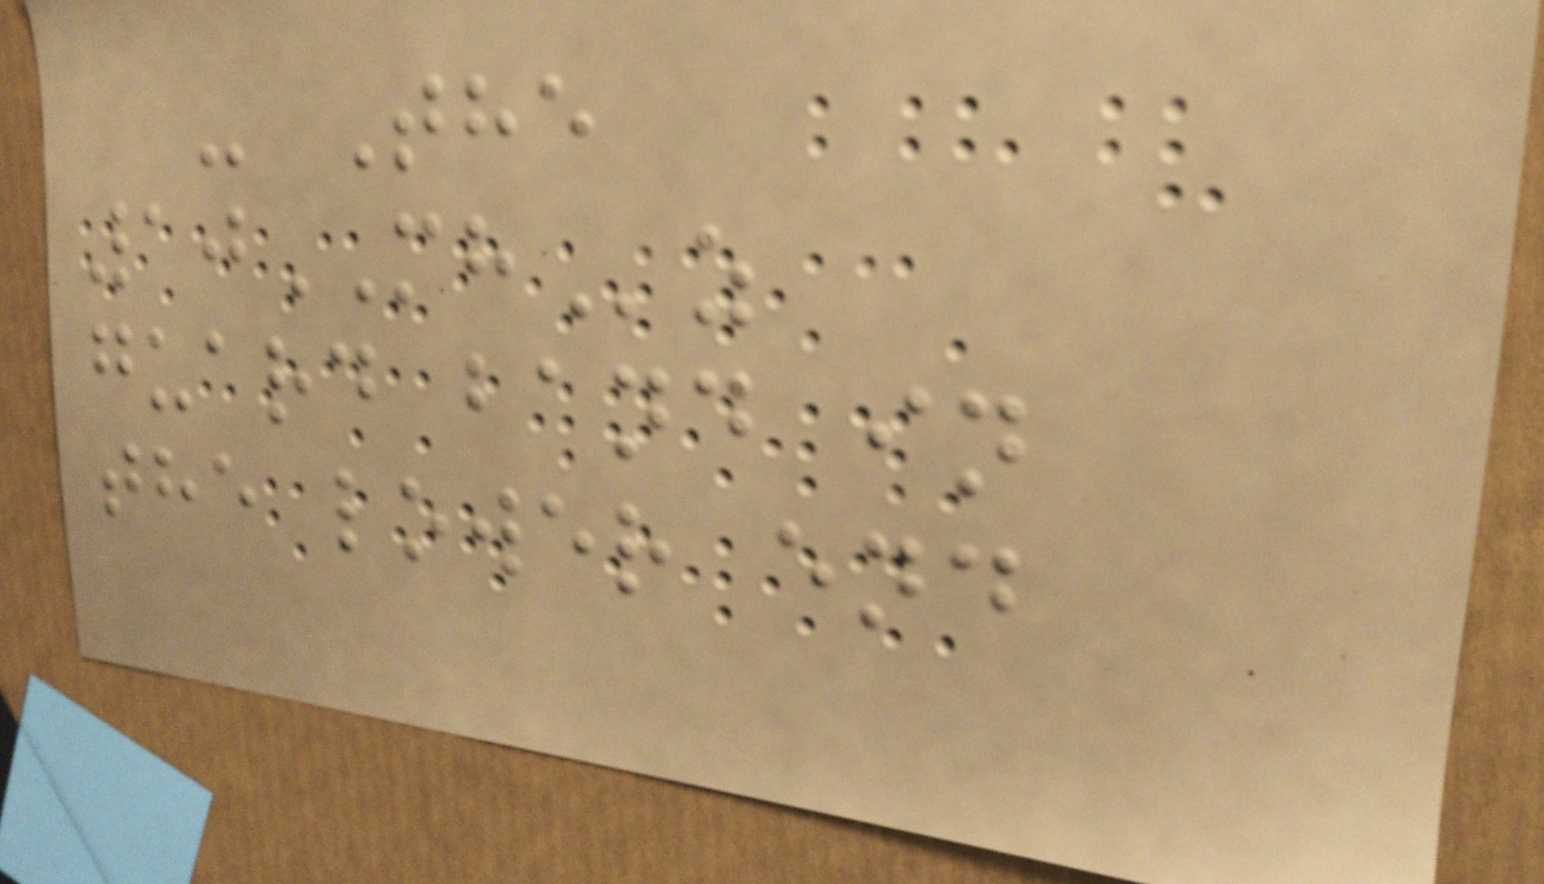- The
10MHz
guard band in
the lower end
